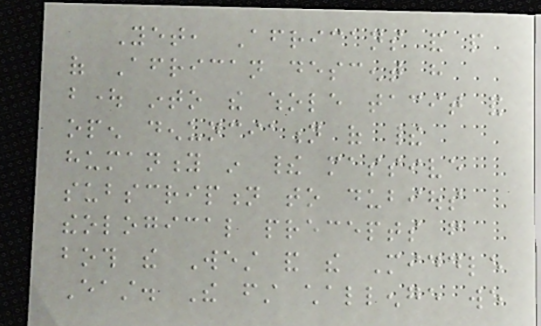Yet, Africans and people
of African descent have
bought into the whole tacit and
open denunciation of their
humanity in their massive
subscription to dubious
theological precepts from
both the West and the Middle
East. The first challenge we
